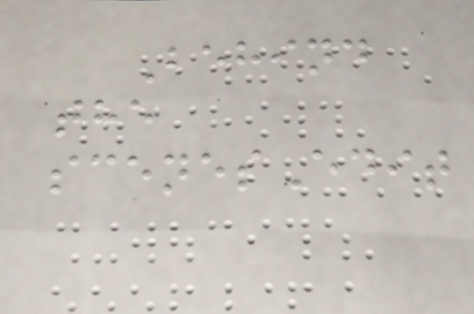Behind
the
scenesEdit
